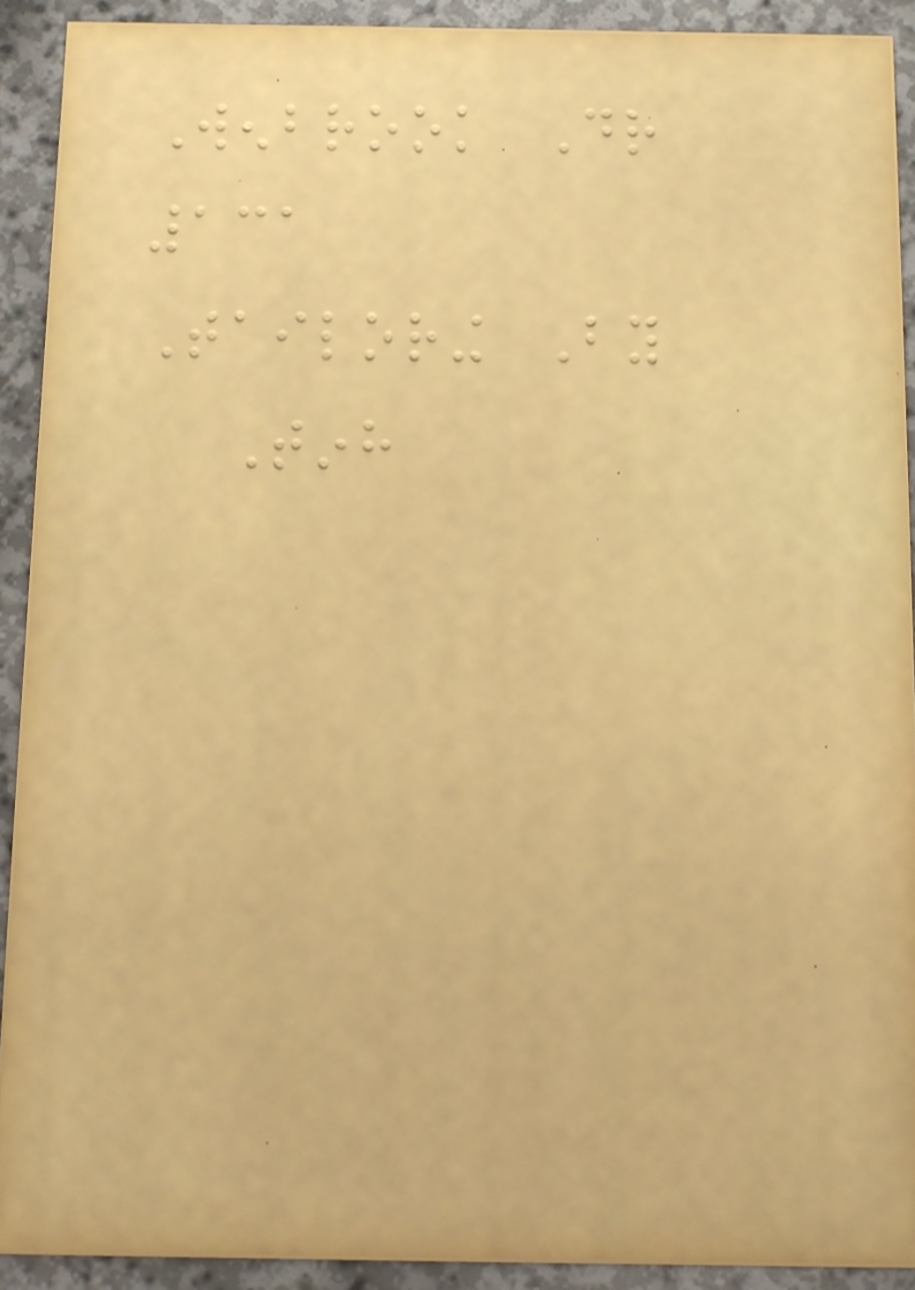Wenbrook Dr
131
Tailoring By
Tinh
